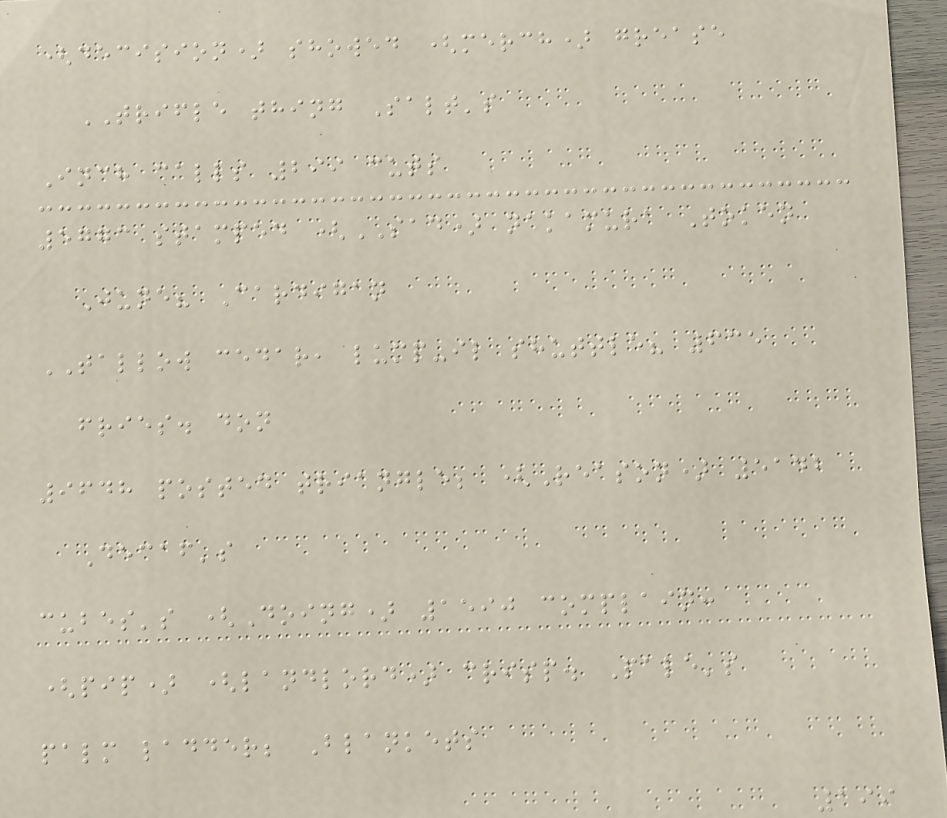(decision) showed (merch) grease
TRIFLE thing Salt's
Inch calls 299 cuts
5773 stamped (SAD) nakamura Token
June? Cardigan
TALLOW cedar, lump-il shuttle? 635
fries. don
9648 posted triangle; (Reason) 5142
Decaf's
cubes's (Doing) 1590 complain:
(pip) (landlord) crisp. Pale's
palm ladder; Blankets
199
